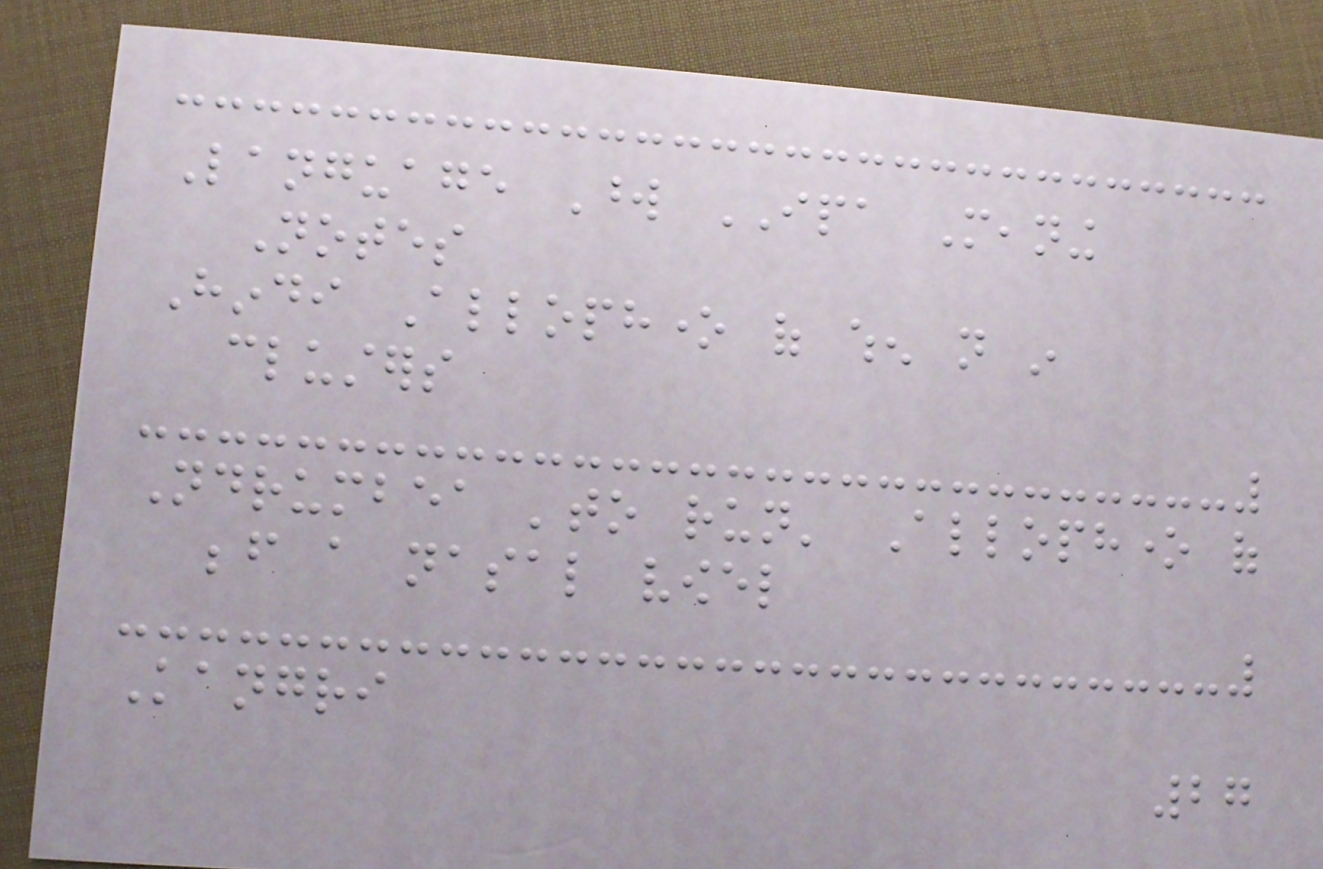Language Word IPA Meaning
Notes
Hindi Allophone of when not in
clusters
Ndrumbea 'to run' Allophone of
before a nasal vowel
Kangri
27
